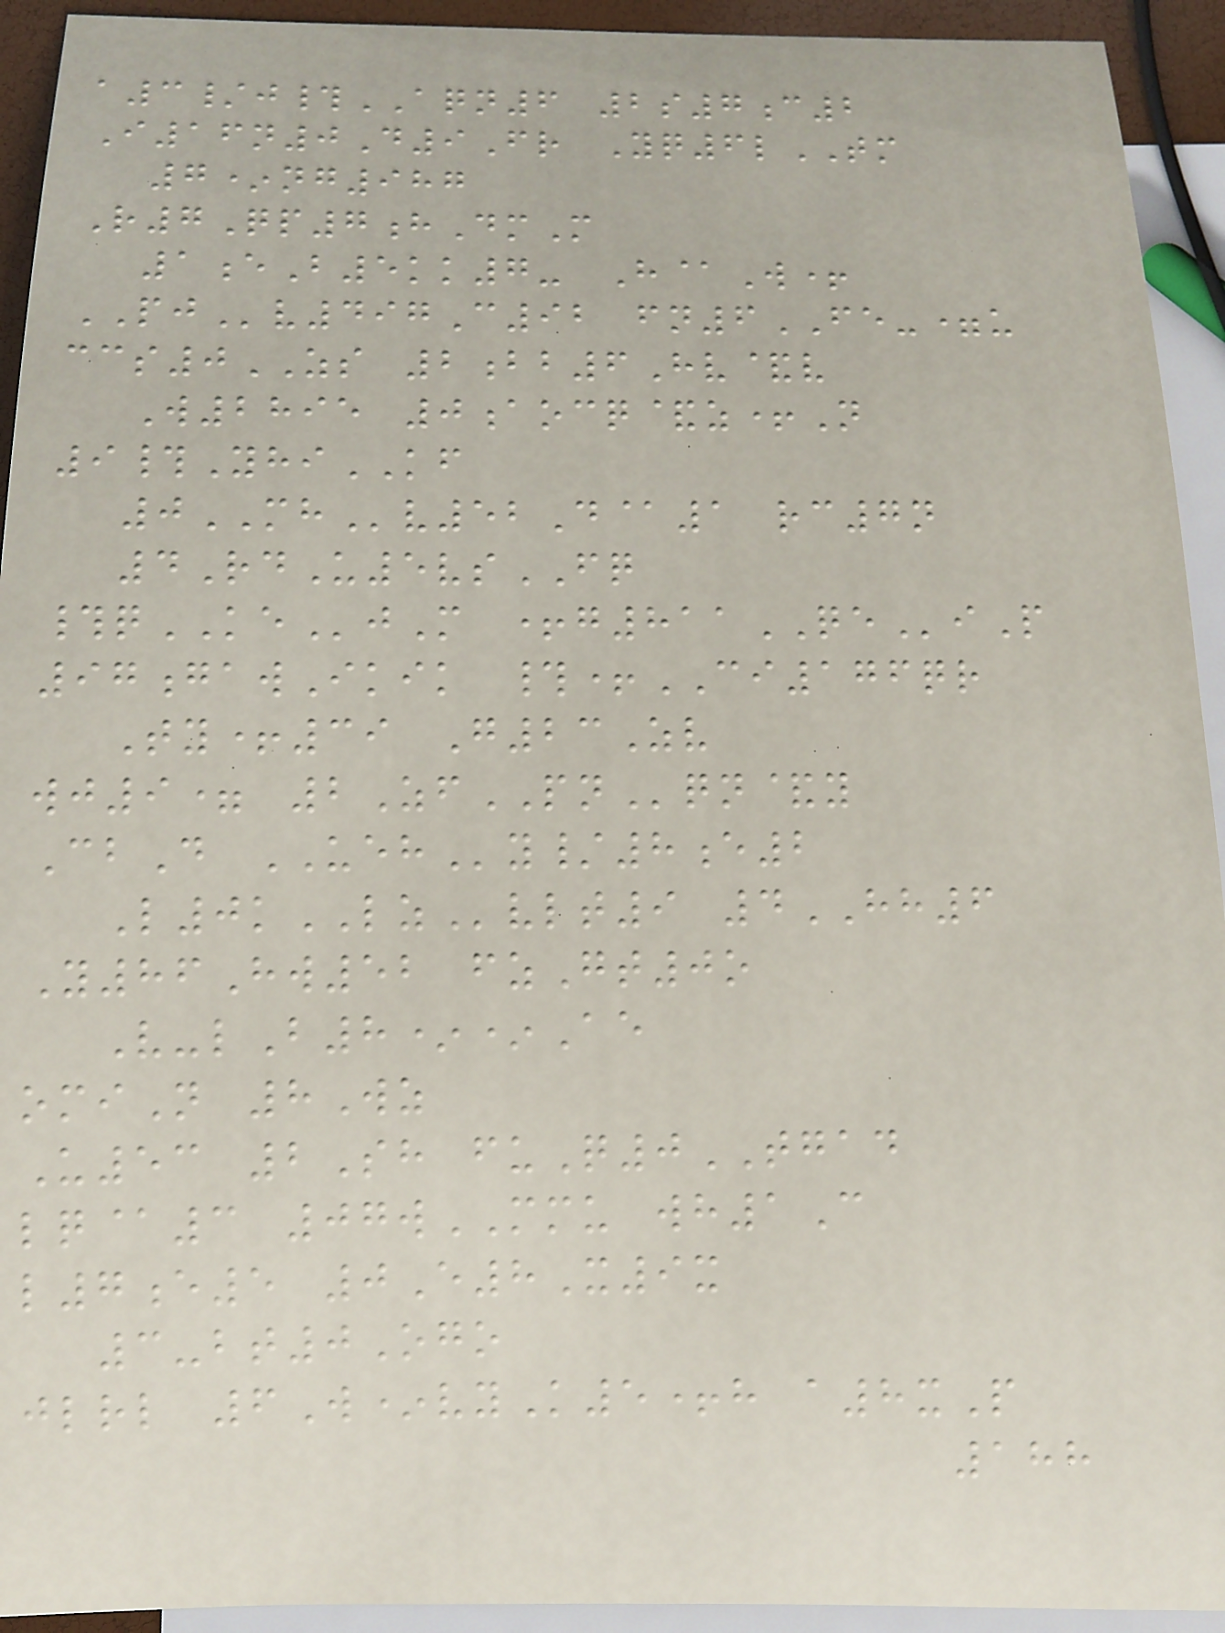a3/j#AQN6 2s7c2
I16n0D9Fr Yq6lTM
7*ng987
R7Qp7hDmM
1eB5kk7- H@W+
PJv497C92 fn6FE-=u
ccs0ZS 2bb6Hv&v
W2895 0aocq&z+N
9#YhiKF
0MHv52D@1 rc7n
4RdU5vsFQ
#qKEjM +g811QEiP
97gawIkik #+CI176qr
Ty+39 G23Zv
wj9= 2ZfPNqn&y
CbD UEHy/8e2
L0kLZvlt9 4HH6
Y86Hw52 fzGt0o
V-lB8**Ae
omiN 8Wz
U53 2Sh fuQ0TGAD
lq@3 07wMMU wh1C
l7e5 0E8X9x
3-bt0Ogo
jlrl 6W*vyK5+h a8xP
188
